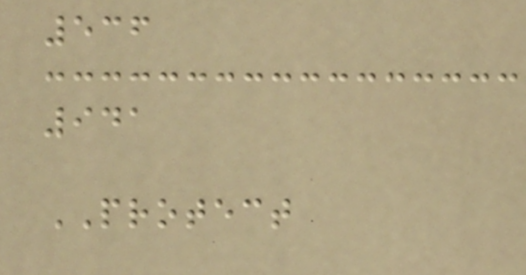536
941
PROTECT
